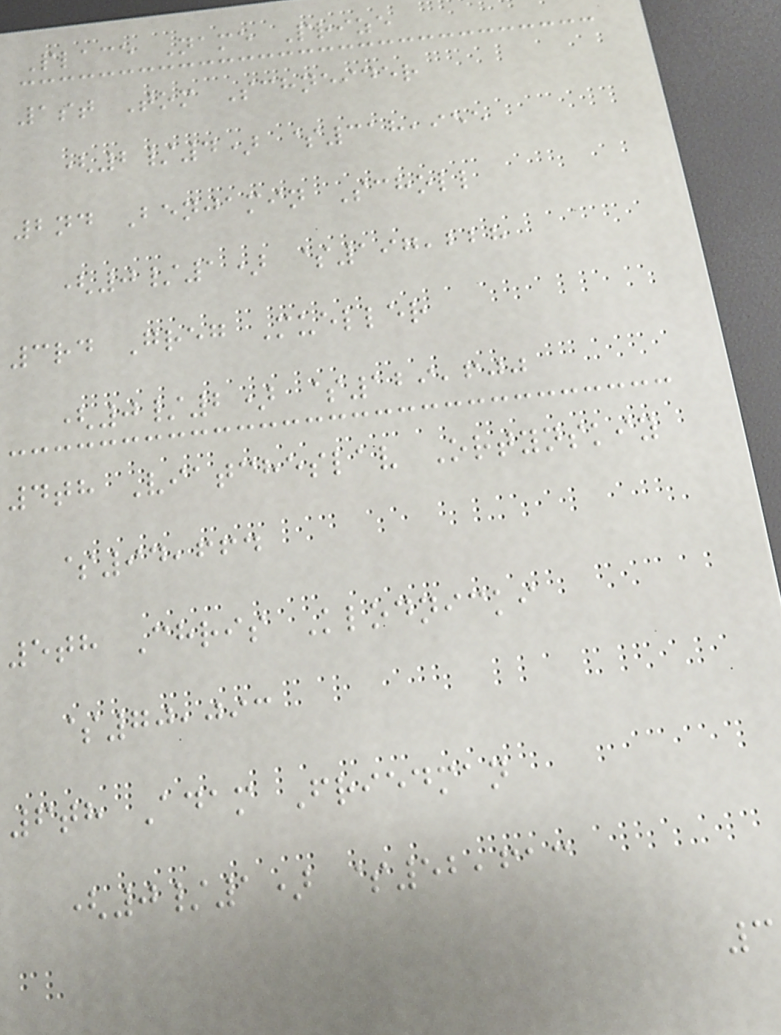Place Name Prize
1st Tom Schneider
(2/4) $318,955
2nd Benjamin Scholl
(0/1) $197,228
3rd Greg Mueller
(0/2) $129,600
4th Viatcheslav Ortynskiy
$94,664
5th Chris Klodnicki
$70,093
6th Adam Friedman
(0/1) $52,613
3
